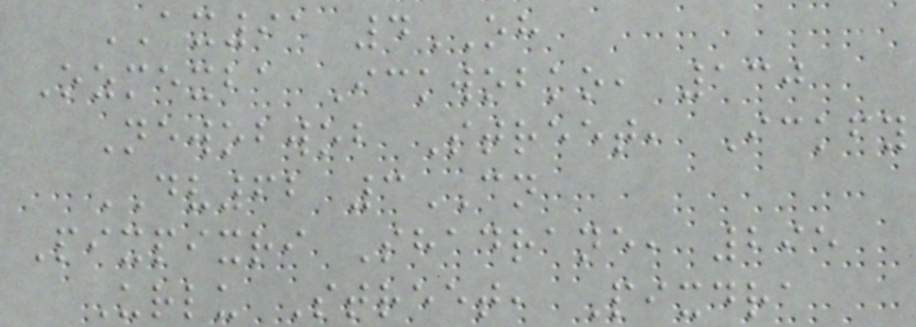AX91 4OH
Ozmexba Ickwobko, 130
Newobwob Street, Ickfy
DV62 3CN
Pixpixri Shadrane, 295
Urlu Street, Pixdra
